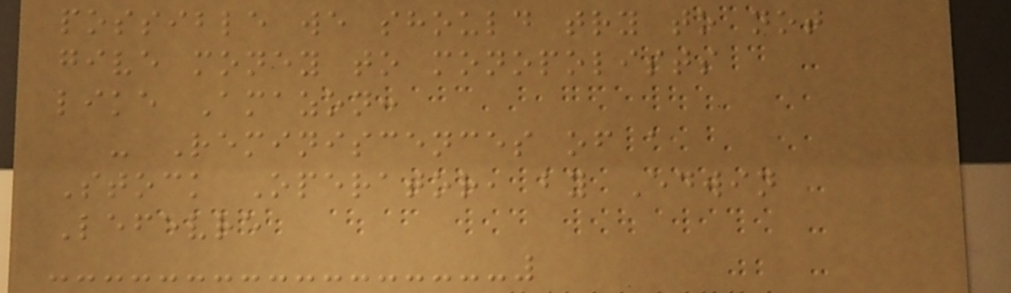possible we should try to not
give money to monopolists
like Amazon:
- Reminiscences of a
Stock Operator, by Edwin
Lefevre
